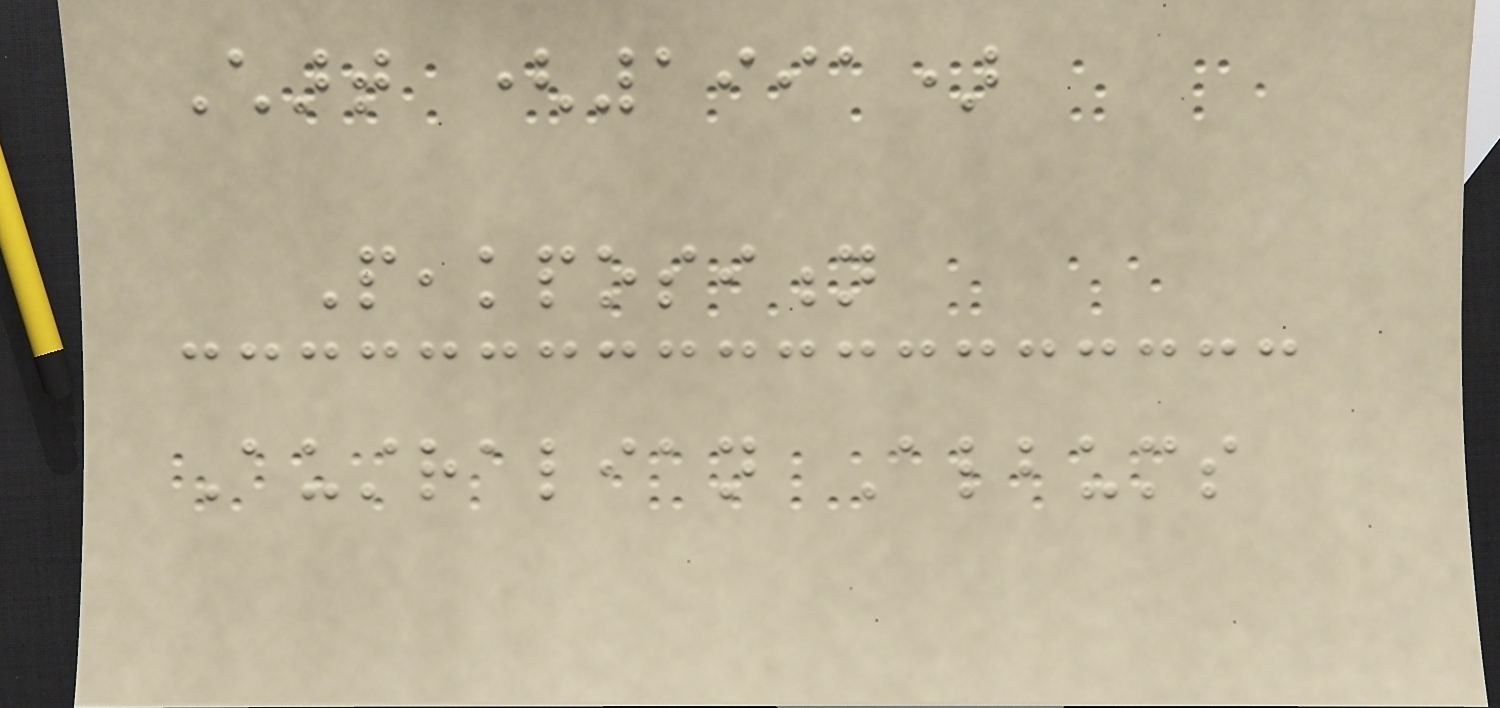Chart (1991)
Peakposition
Australian Albums
